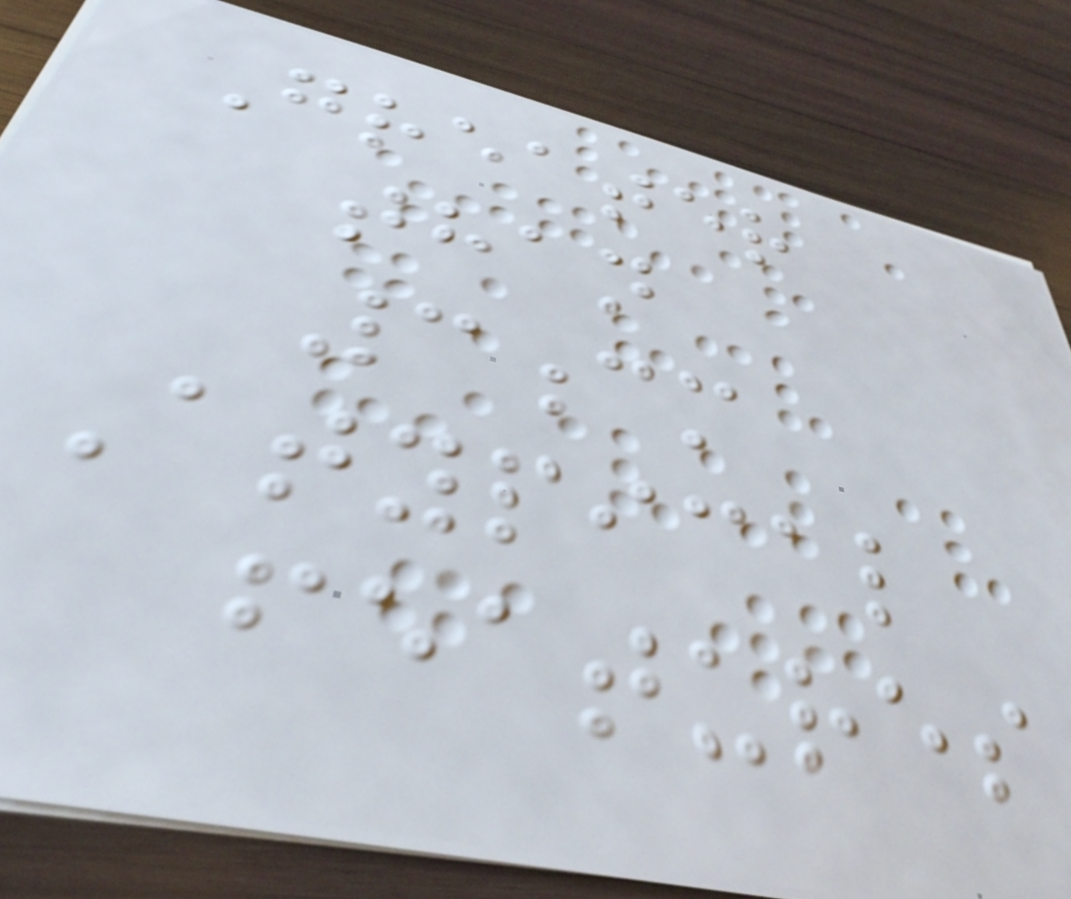Greater
than
3cm
Atypical
features
